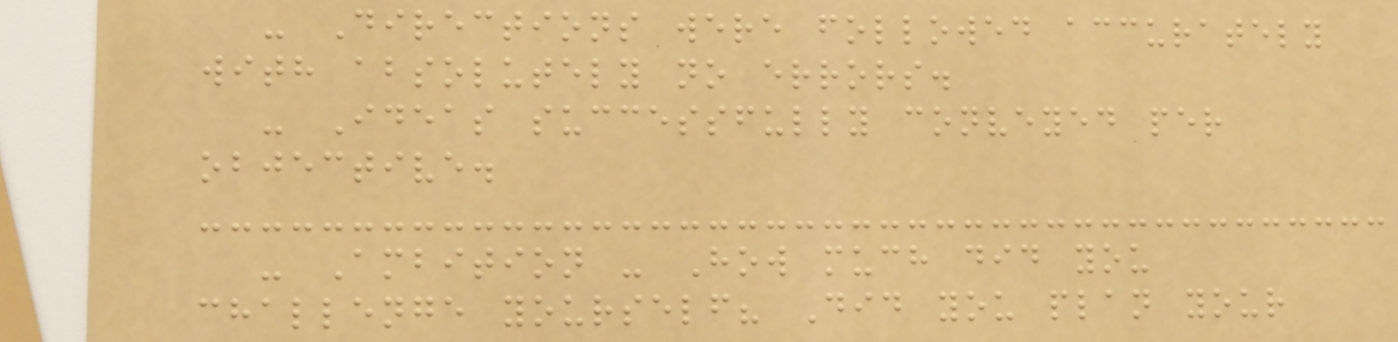- Directions were followed accurately
with absolutely no errors.
- Ideas successfully conveyed per
objective.
- Ambition - How much did you
challenge yourself? Did you plan your
